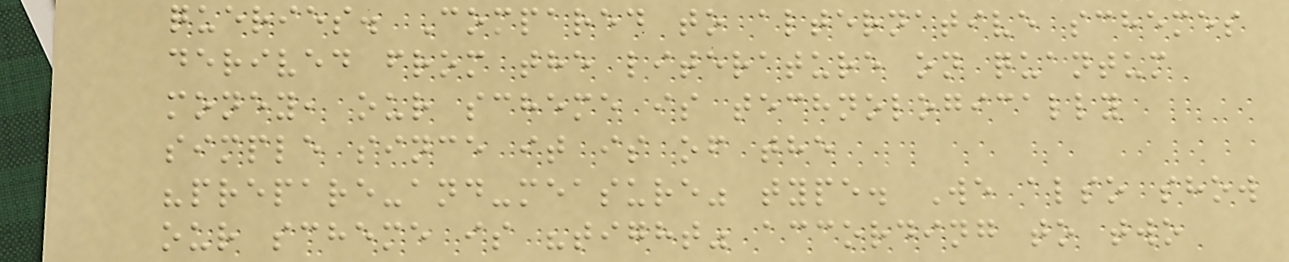queries. Compared to alternative schemes
derived from the literature on quantum
money, our scheme is technologically
simple since it is of the
"prepare-and-measure" type. We also show
our scheme is "tight" according to two
